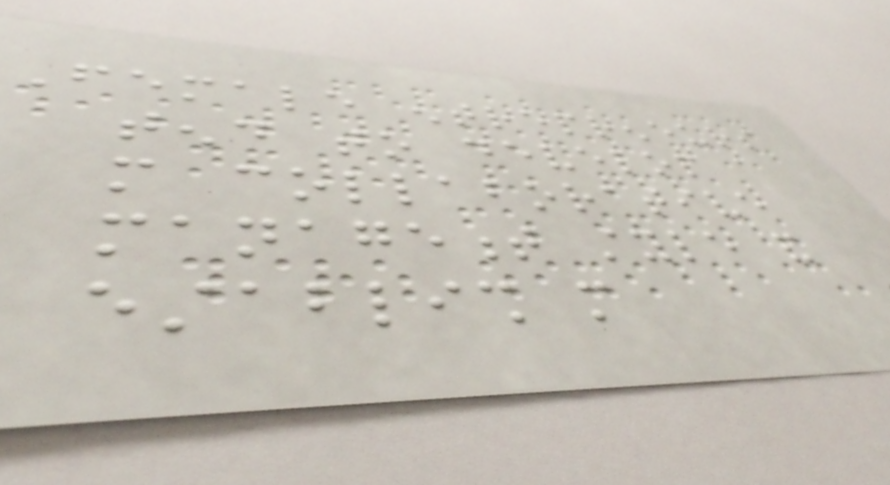Female entrepreneurs
tend to develop a
more collaborative
management style and
establish more
